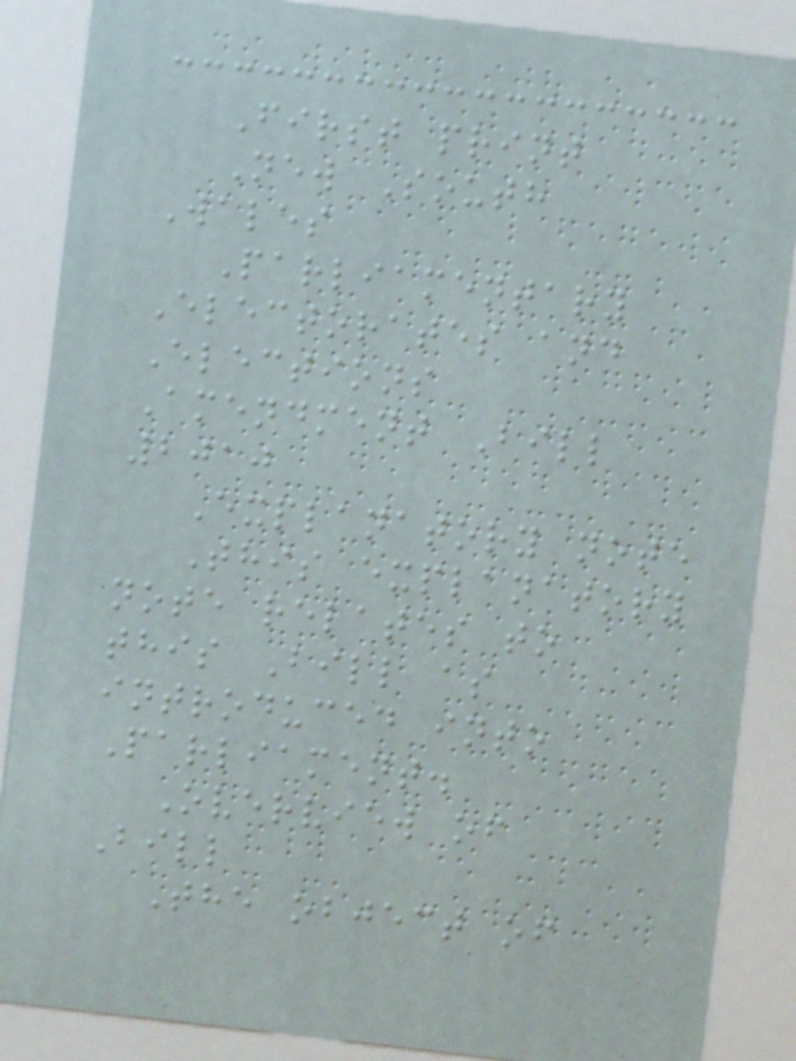First print
New South
Wales
Parliamentary
Electorates and
Elections
Amendment Bill
2010
Explanatory note
This explanatory
note relates to
this Bill as
introduced into
Parliament.
Overview of
Bill
The object of
